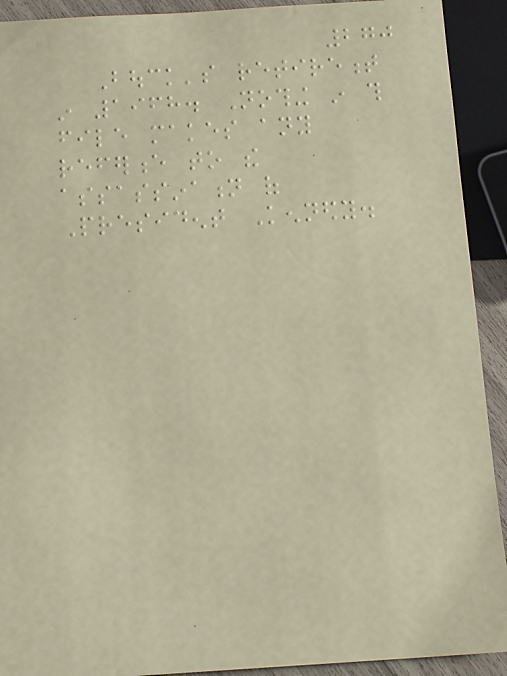270
Bouck's retirement
in 1968. Nothing in this
file makes any
reference to the
assassination of
President Kennedy.
